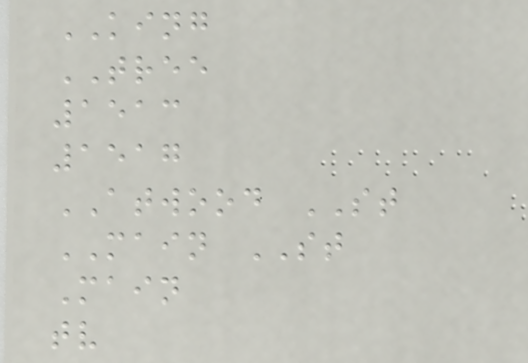KING
TREE
1513
1517
ATWOOD ST
MAIN ST
Main
tv
